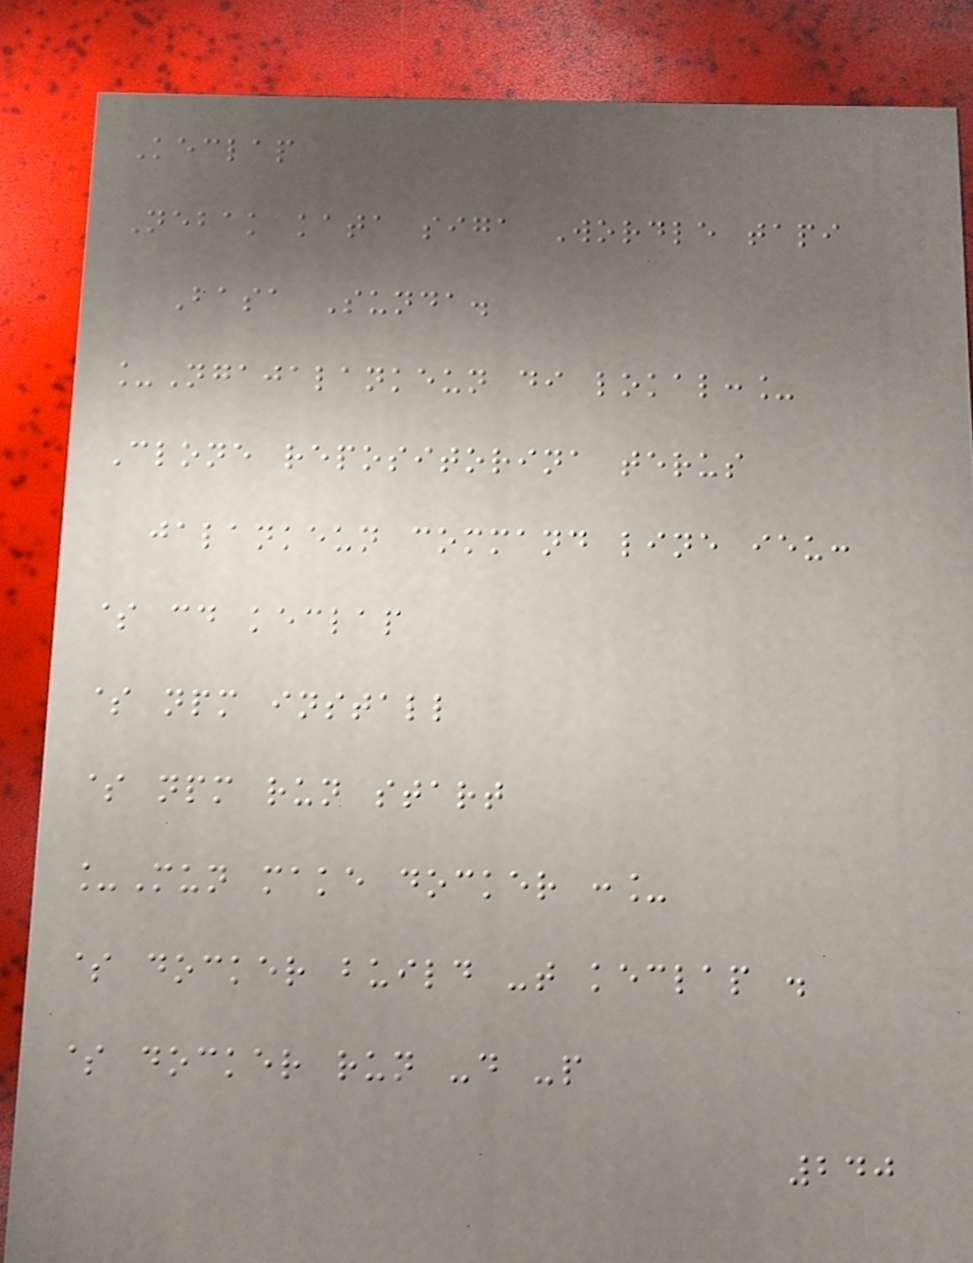Keclap
Nebak kata siga Wordle tapi
Basa Sunda.
_Ngajalankeun di lokal:_
Clone repositorina terus
jalankeun command line ieu:
$ cd keclap
$ npm install
$ npm run start
_Mun make docker :_
$ docker build -t keclap .
$ docker run -d -p
240
